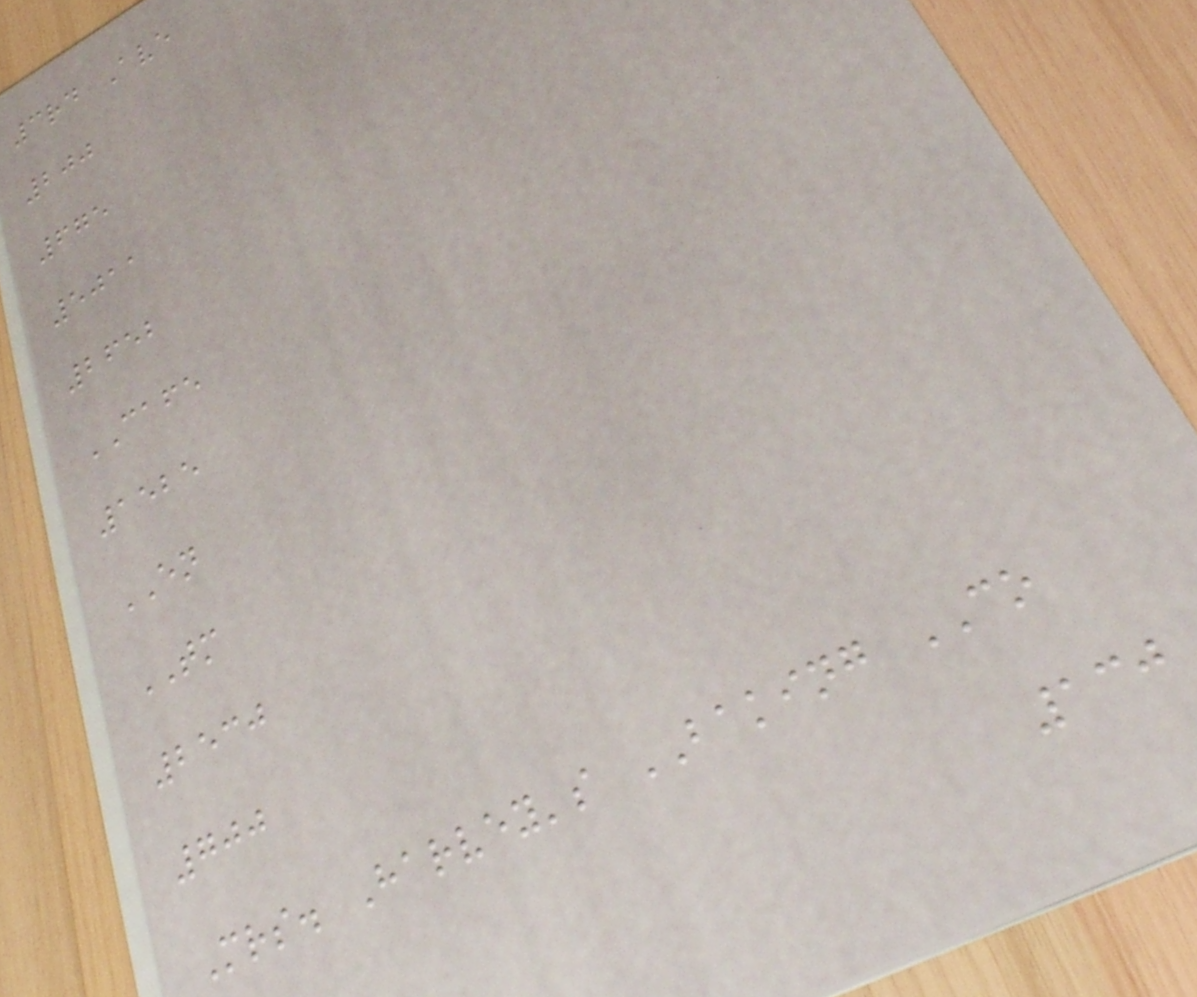3rd Ave
200
675
5011
2652
CAFE
1525
EN
TM
2530
700
Mrs. Harvey's BAKING CO
130
